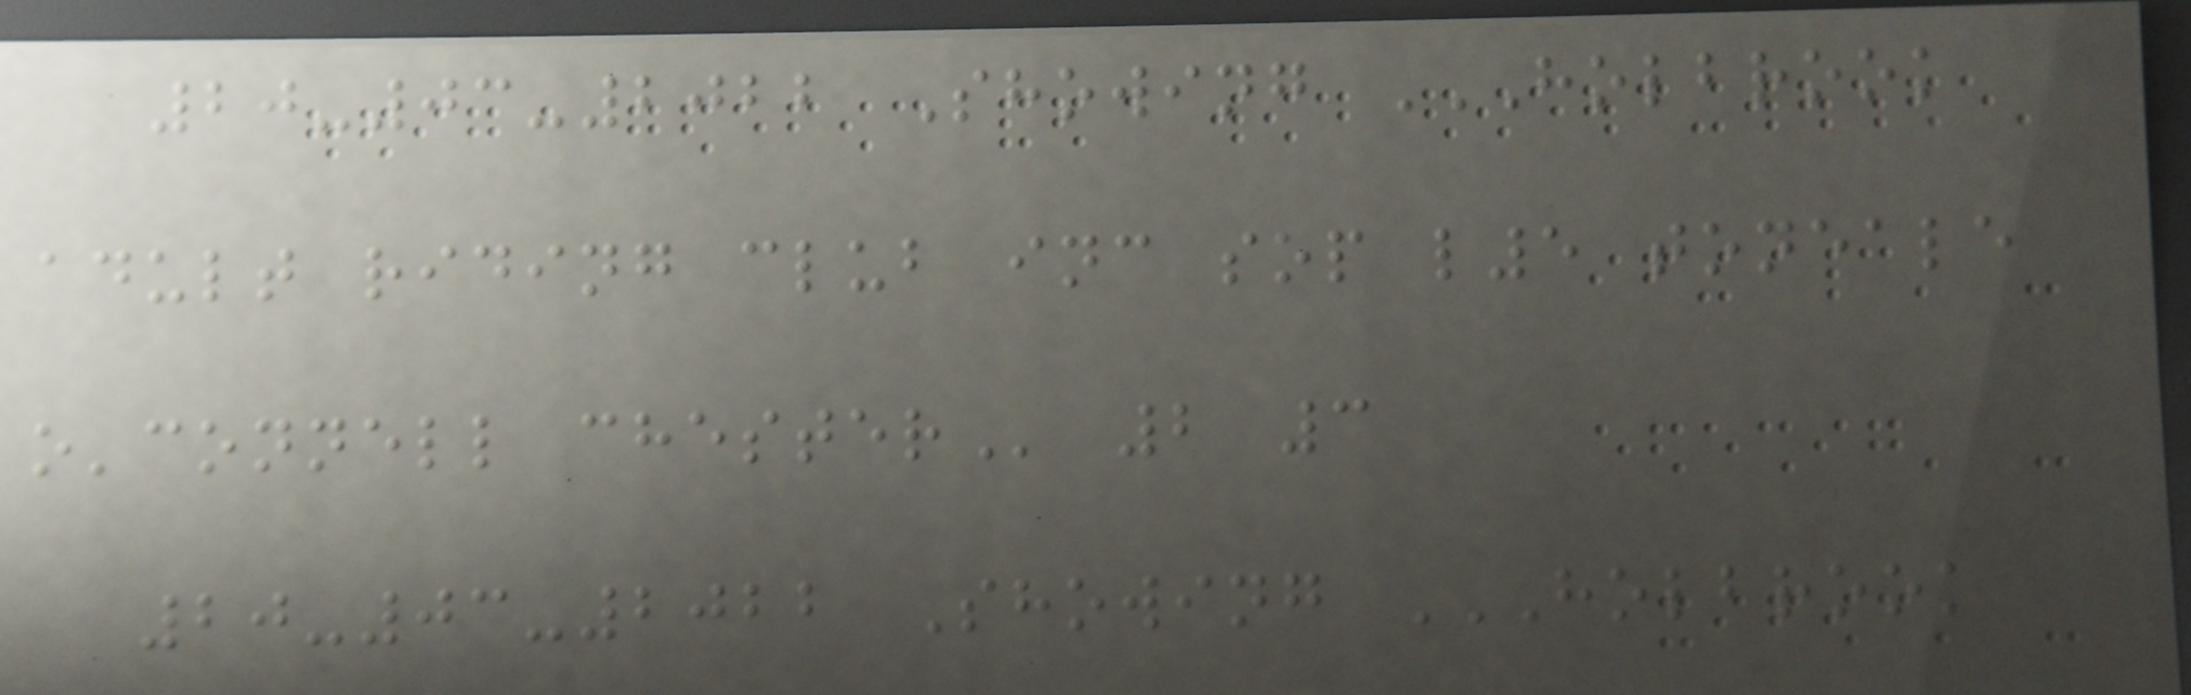20-03-2022 Showing HOLBROOK
ADULT RIDING CLUB INC SOP L5 TONEALE
O'CONNELL CHESTER 2 3
20-03-2022 Showing HOLBROOK
